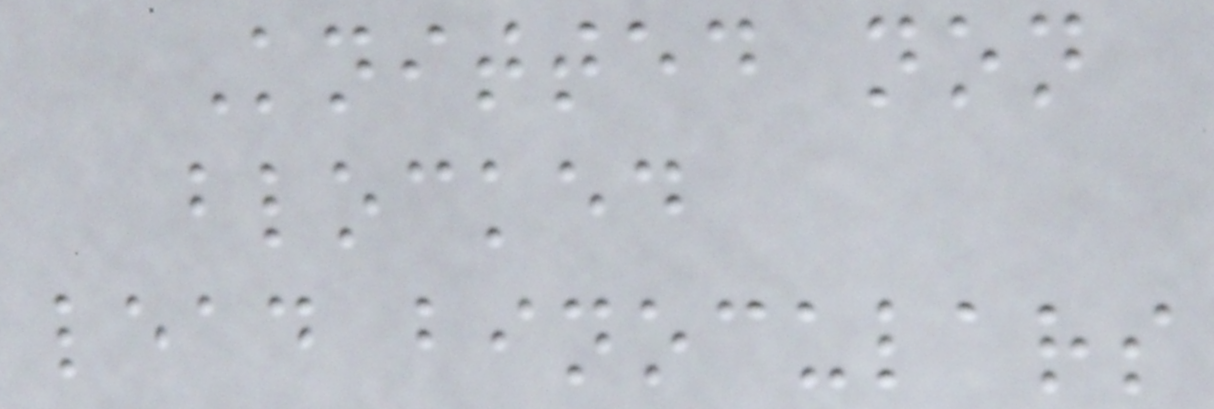Knitted non
blocked
lead binoculars
